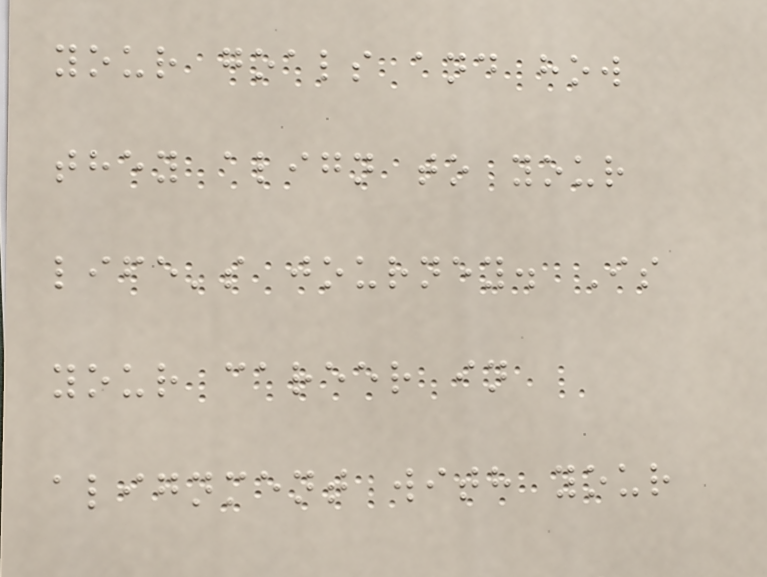your goals and how
they align to your
life's journey. Is
your career in
alignment with your
